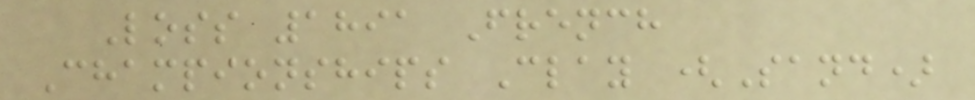Loss 1891 French
Championships Clay (Sand)
